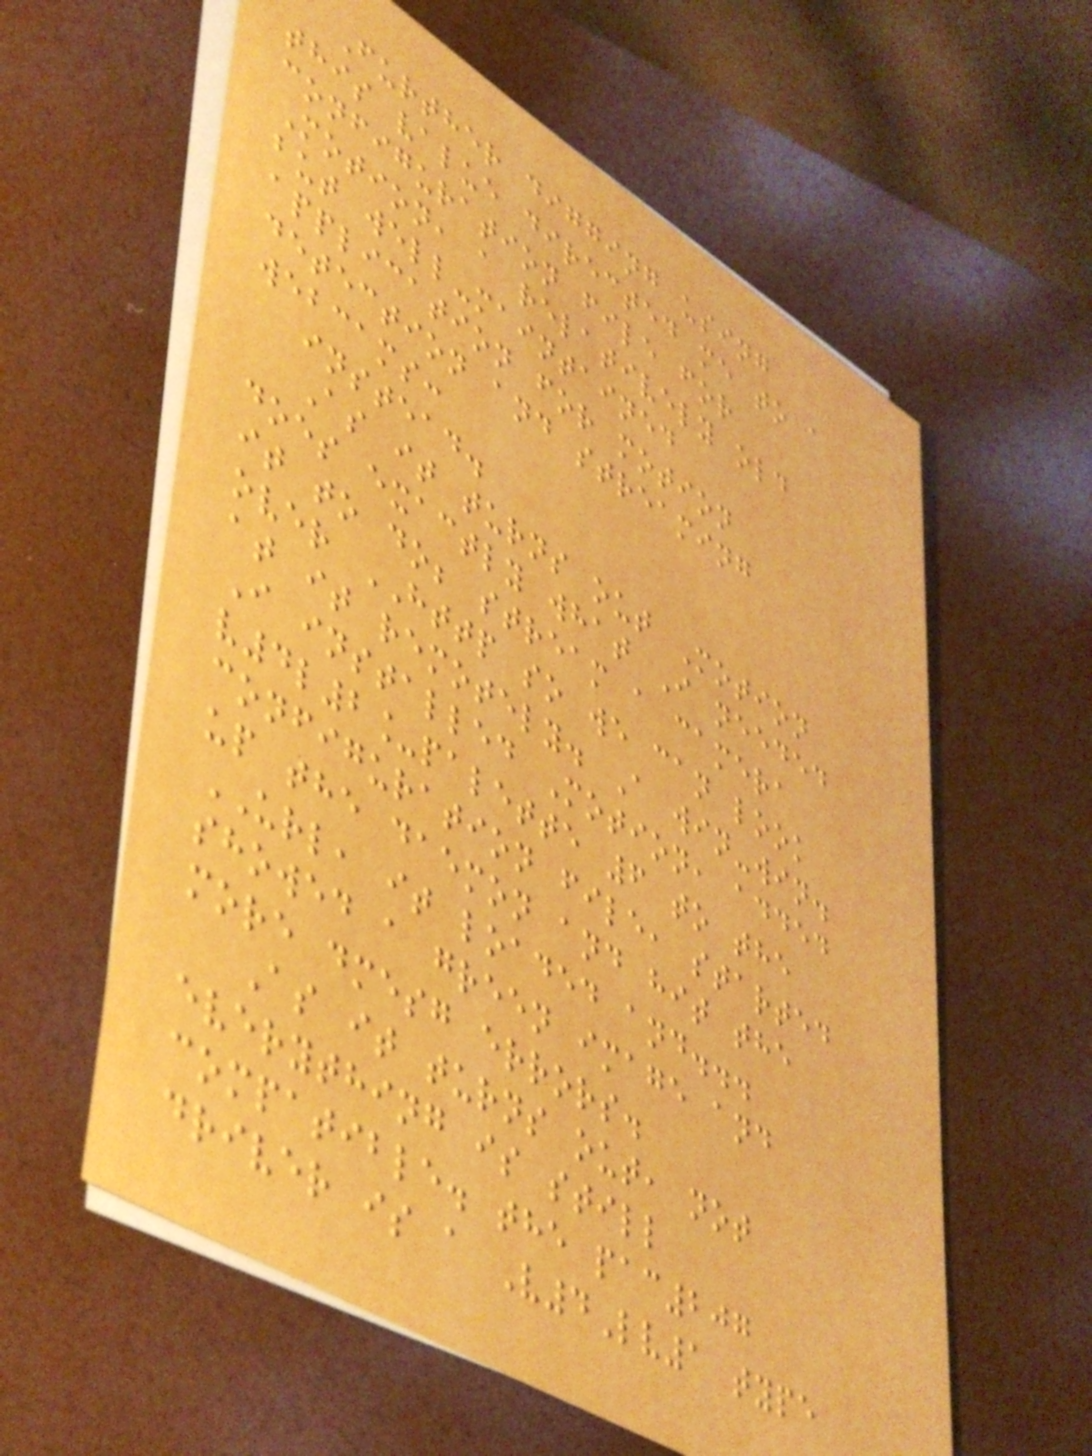Further digging using
this value directed me to a
configuration file for
Motion, a relatively old
but well-maintained
application for motion
detection and streaming
webcams:
instead.
As it turns out Motion
does exactly what I needed
it to do; stream a camera
over HTTP so we can look
at it remotely. A win-win.
I installed Motion, added
v4l2_palette 6 to the
configuration file, started
up the daemon and hit the
URL, it loaded and...
showed a green image and
more dmesg errors.
As it turns out, not
everything is still
compatible. the pac207
driver is a V4Lv1 type
